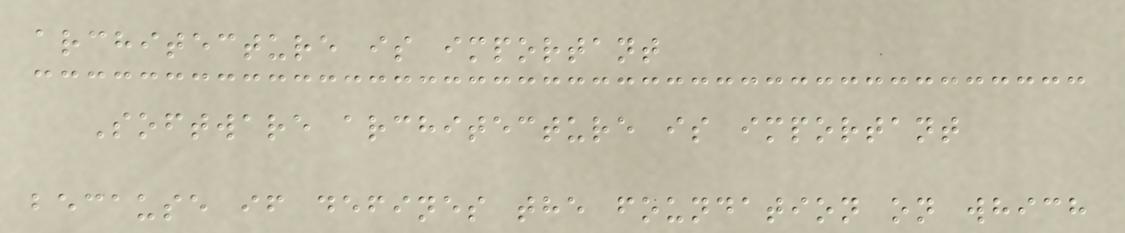architecture is important
Software architecture is important
because if defines the foundation on which
